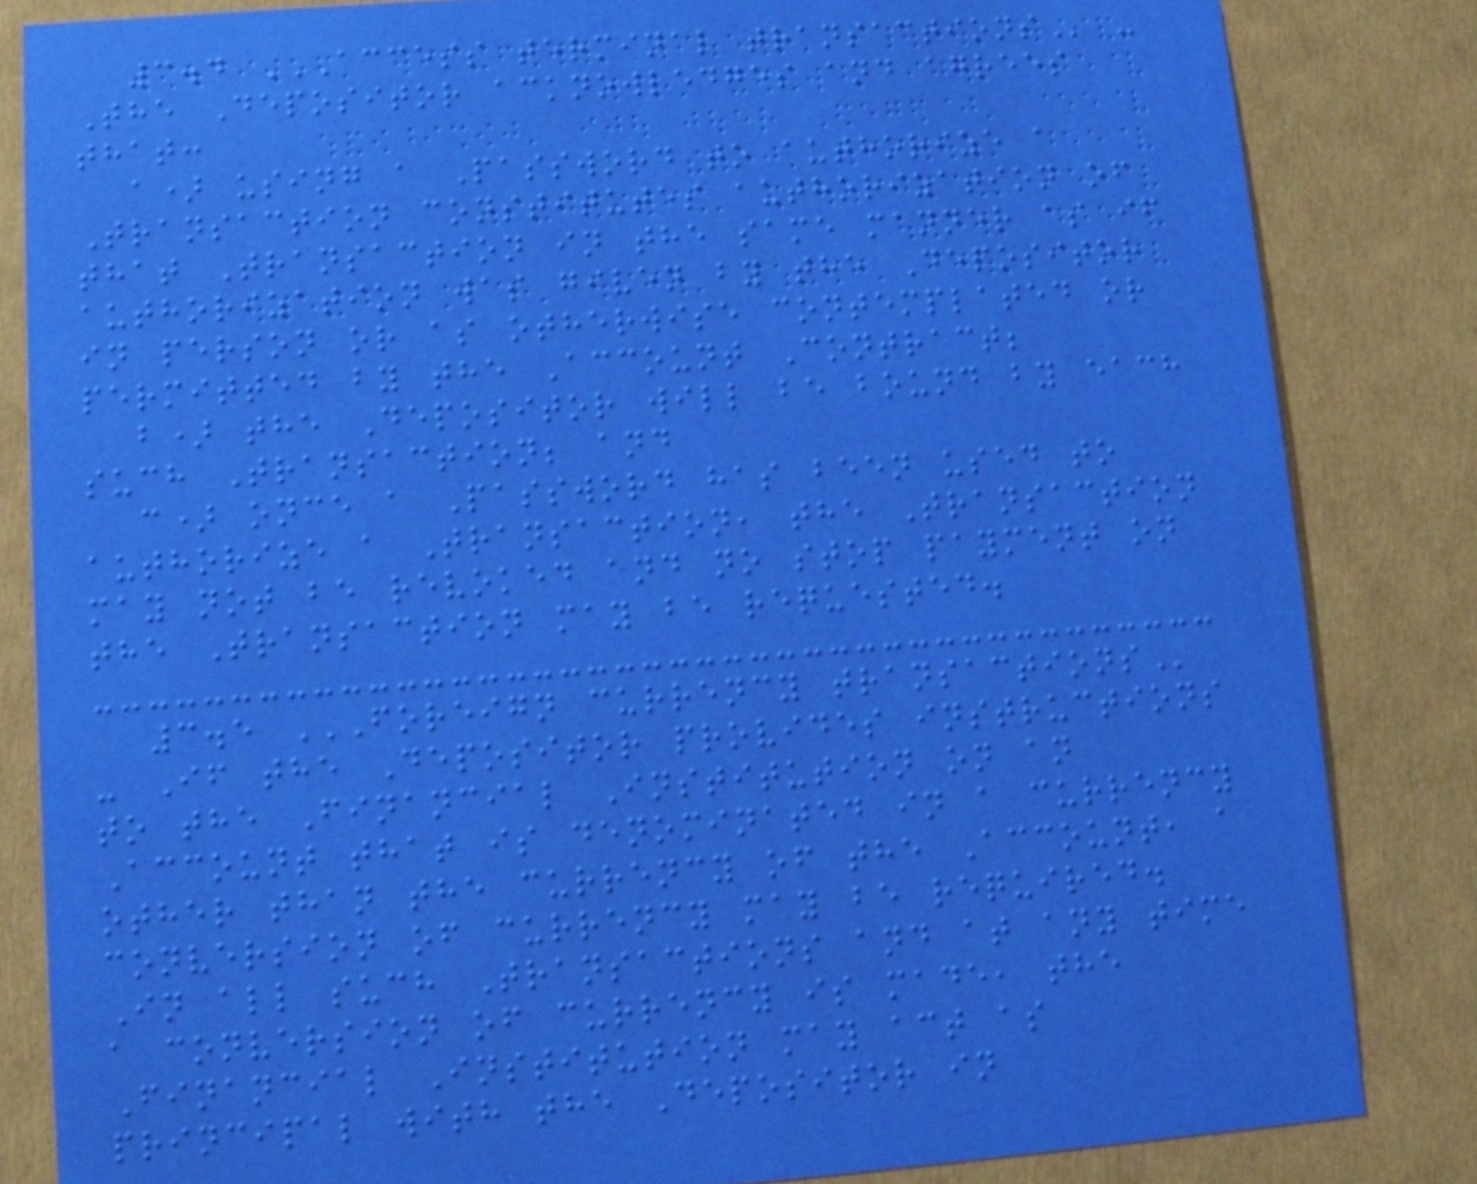3.4 ACCESS TERMINAL TRANSACTIONS -
The Depositor acknowledges and agrees
that:
a) using a Password to authorize a
Transaction constitutes authorization of
that Transaction in the same manner as if
authorization was given by the Depositor
in person or as otherwise contemplated or
permitted by the Account Contract;
b) the Depositor will be bound by each
such Transaction; and
c) once a Password has been used to
authorize a Transaction, the Transaction
may not be revoked and no stop payment on
the Transaction may be requested.
3.5 FOREIGN CURRENCY TRANSACTIONS
- If the Depositor provides instructions
to the Financial Institution on an
Account that is denominated in a currency
other than the currency of the Account, a
conversion of currency may be required.
In all such Transactions and at any time
a conversion of currency is made, the
Financial Institution may act as
principal with the Depositor in
